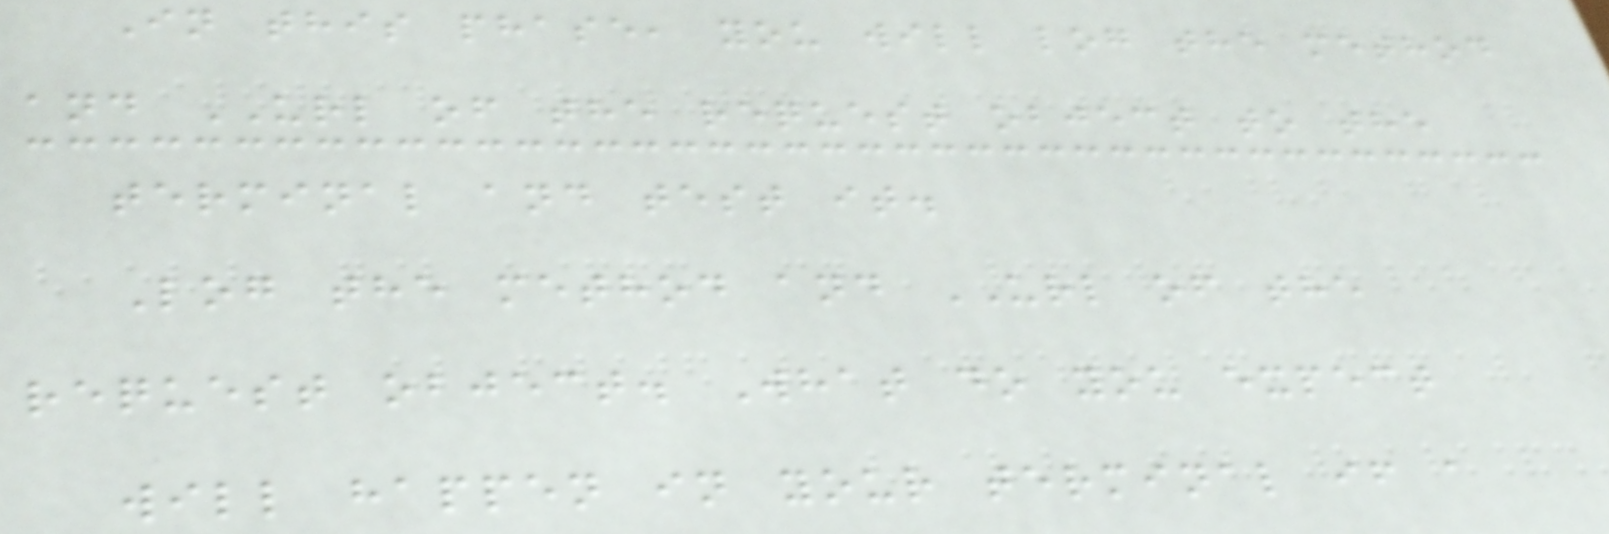In this phase, you will log the method
and URL of the request object to the
terminal and test it.
Log the method and URL of the
request object. What do you expect
will happen in your terminal if a
